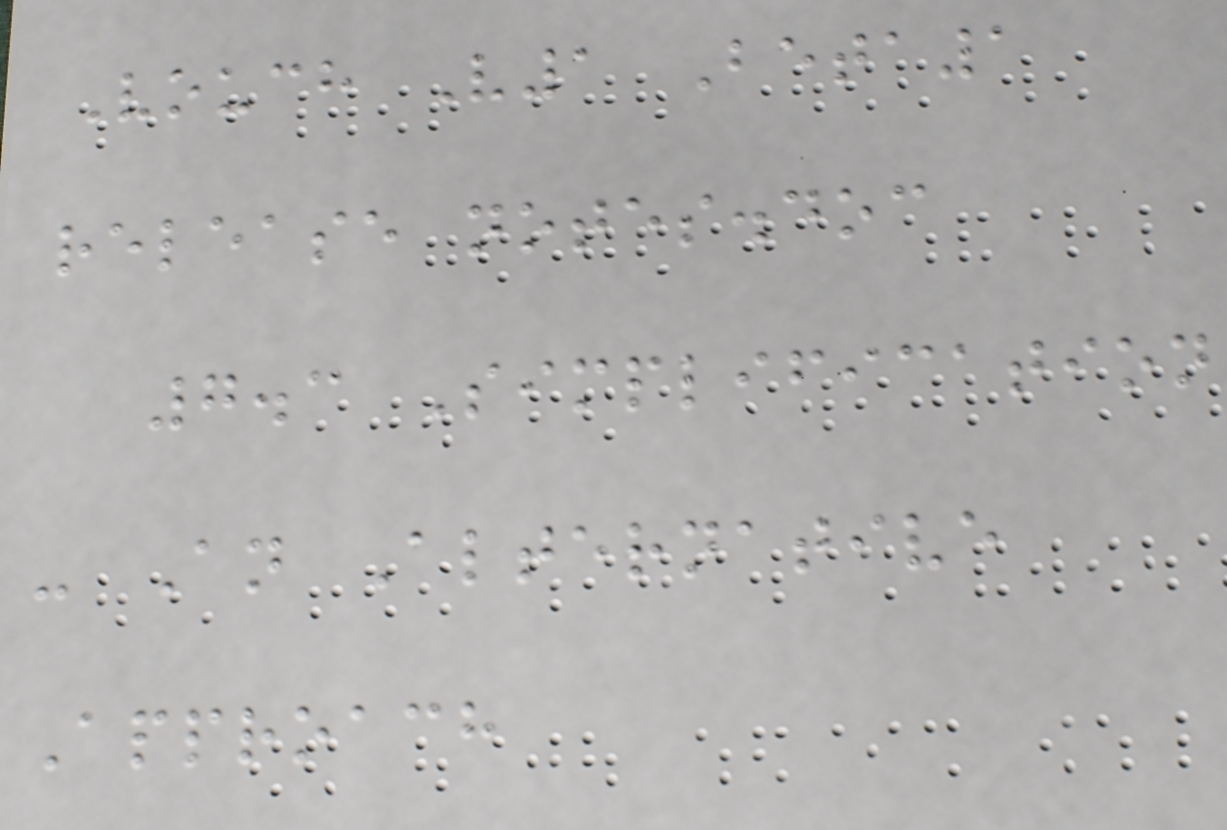Vouch V1 Beta1
release notes.doc
7.3 Simplification
- An Alternative
Approach
